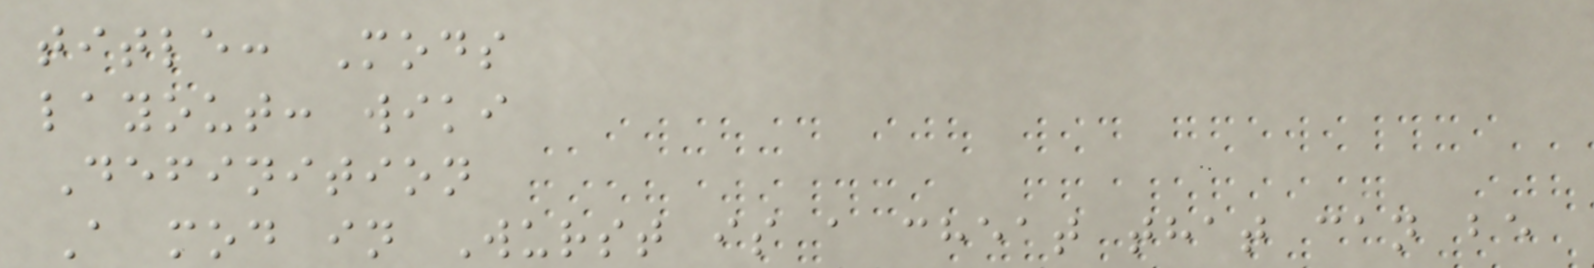title: Mods
layout: wiki
Definition
A mod in Wurst is a cheat that can be
